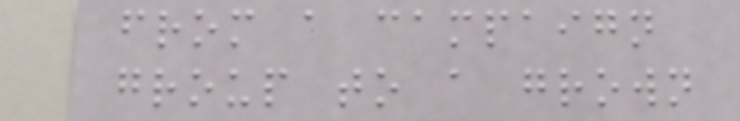from a campaign
group to a grown
